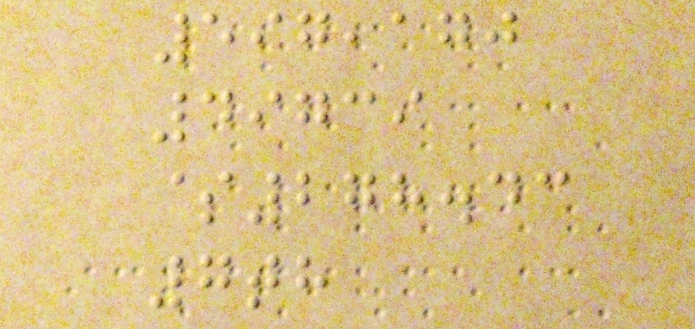597,170
49739
$278.43
7th
